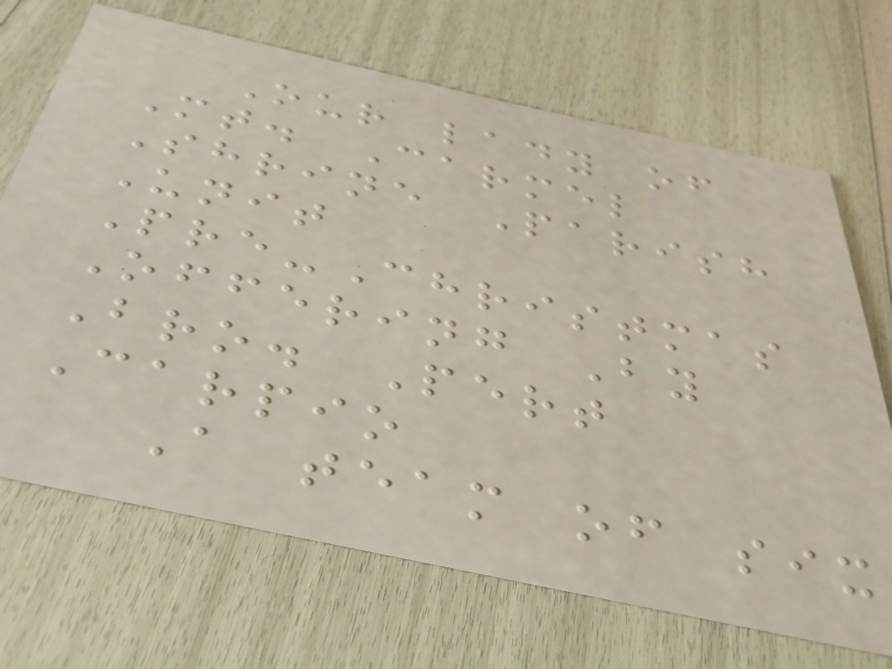Our lady of
Mt. Carmel
Shrine Parish
Unit
Pre-Christmas
Offering By
Bro. Pert
Carpio
A team of six
